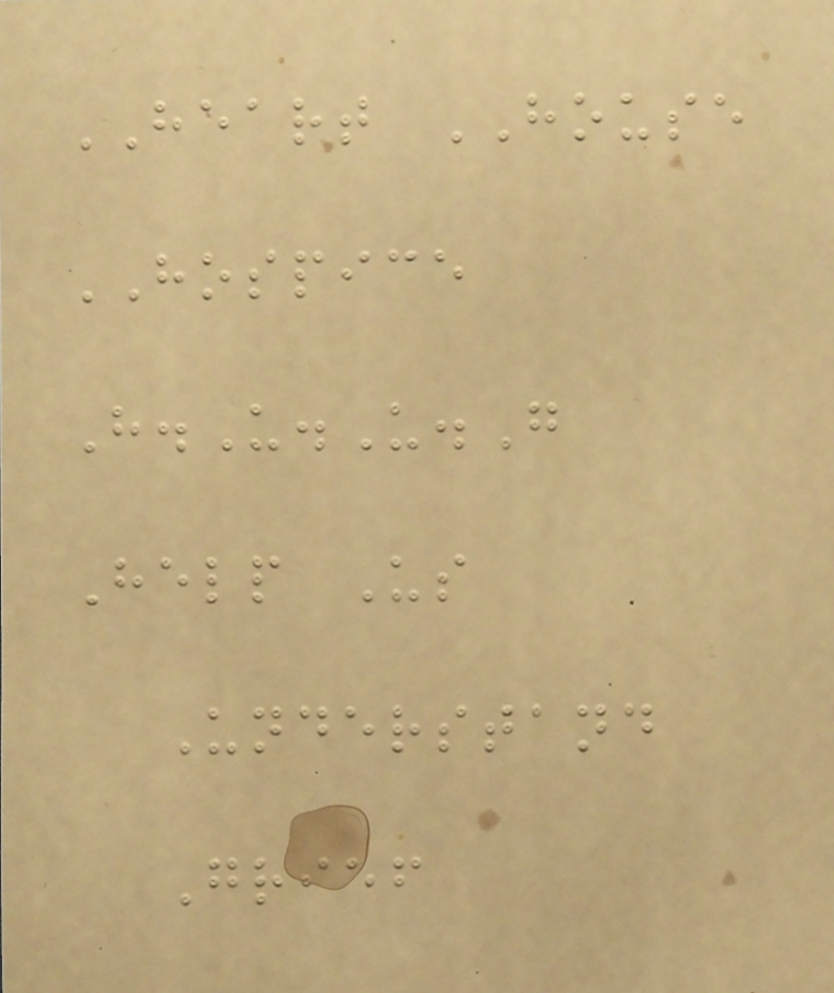HEART HOUSE
HOSPICE
H.U.U.G
Help Us
Understand
Grief
